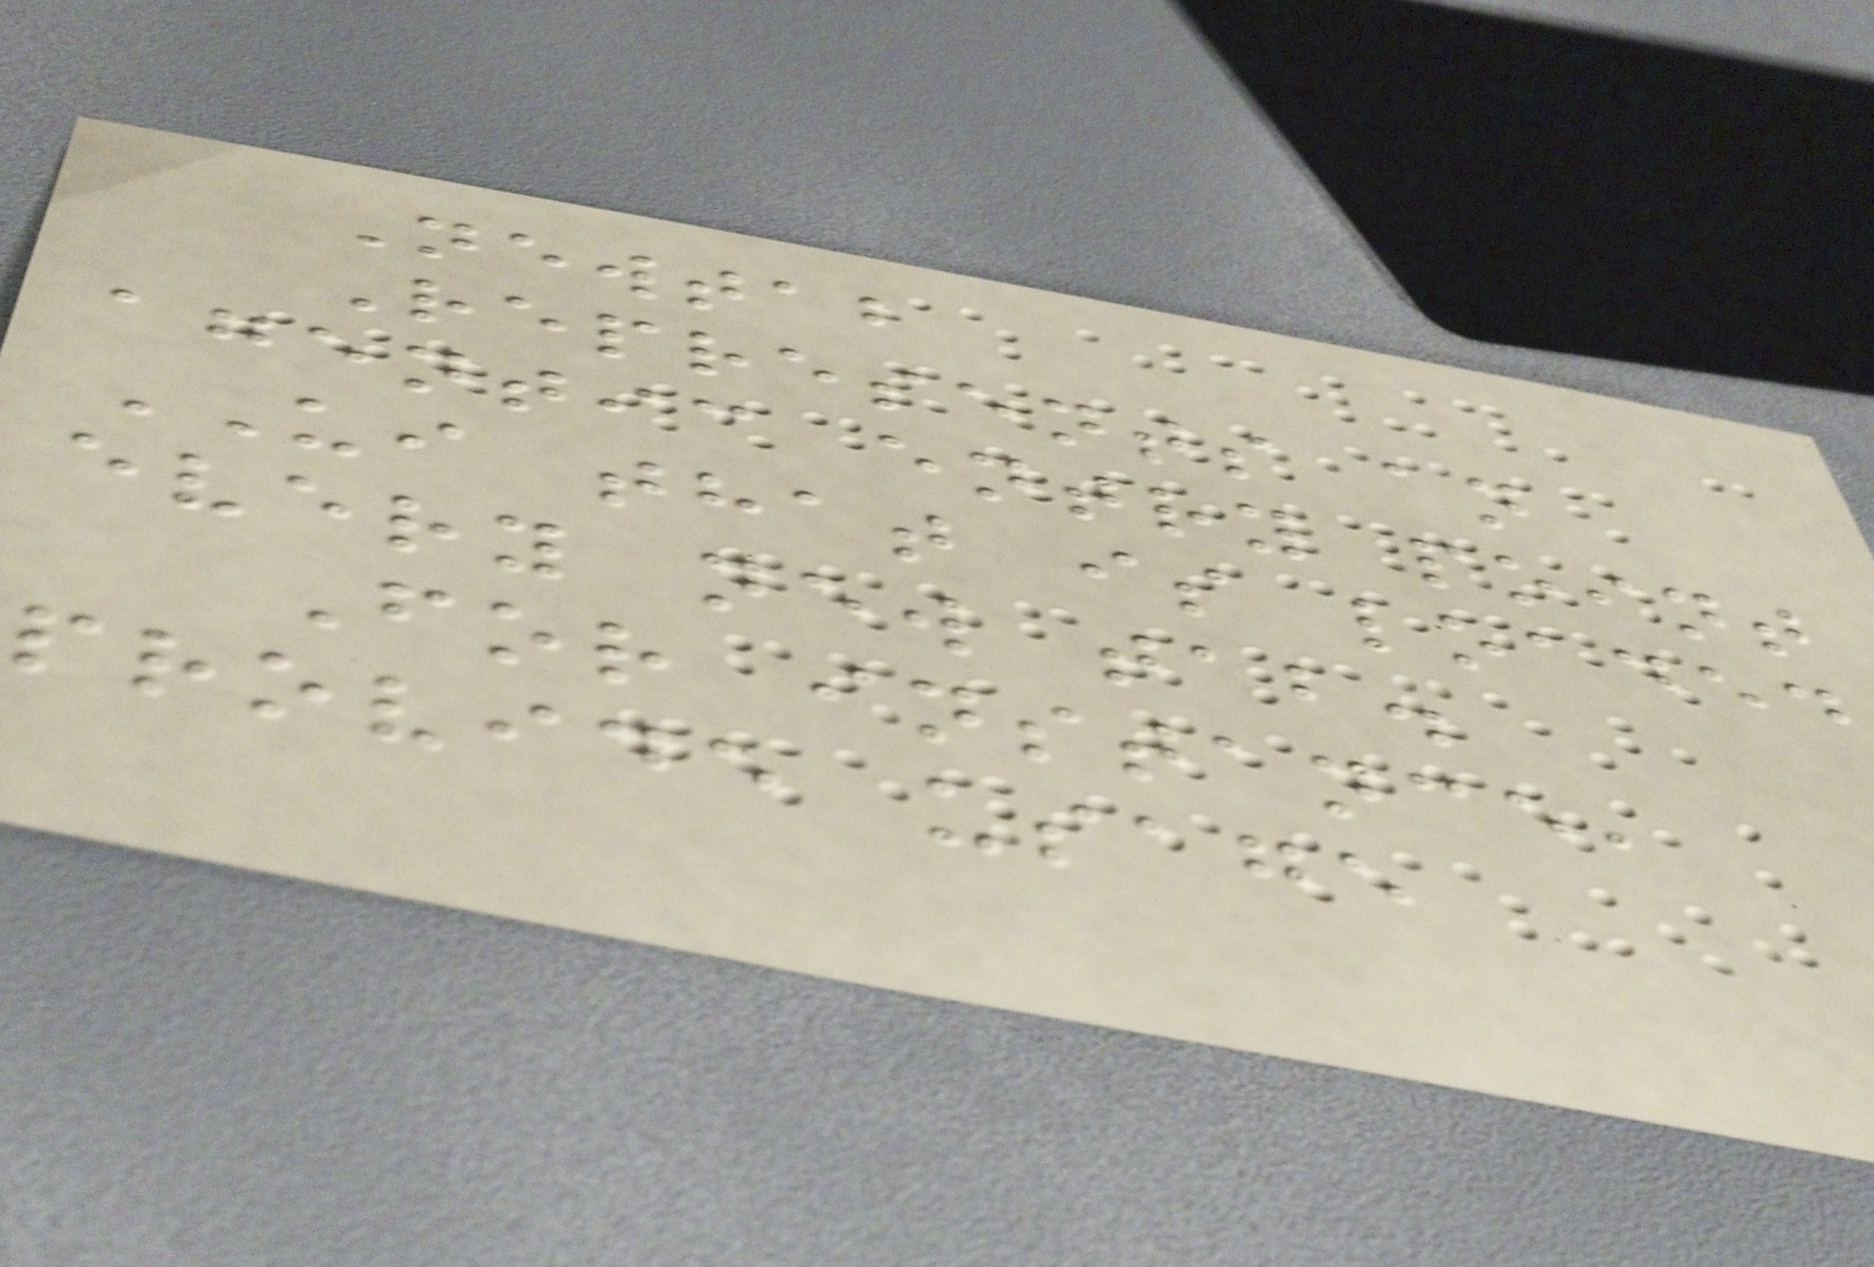Newtab
Represents an
agentic entry point
UI that is loaded
every new tab.
For instance,
provide usage
